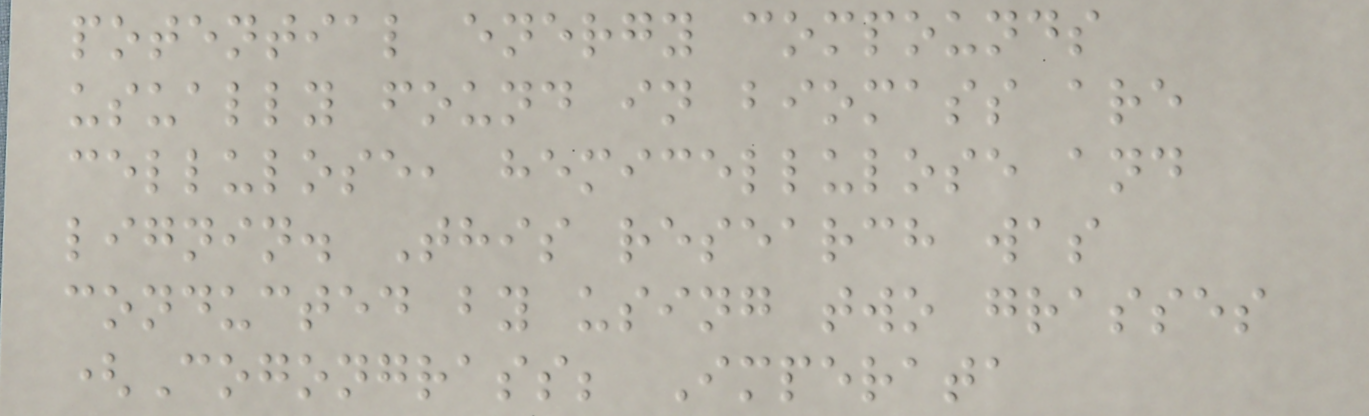potential energy compounds
usually found in biomass are
cellulose, hemicellulose and
lignin. This research was
conducted by using two grasses
(Cogongrass; Imperata
